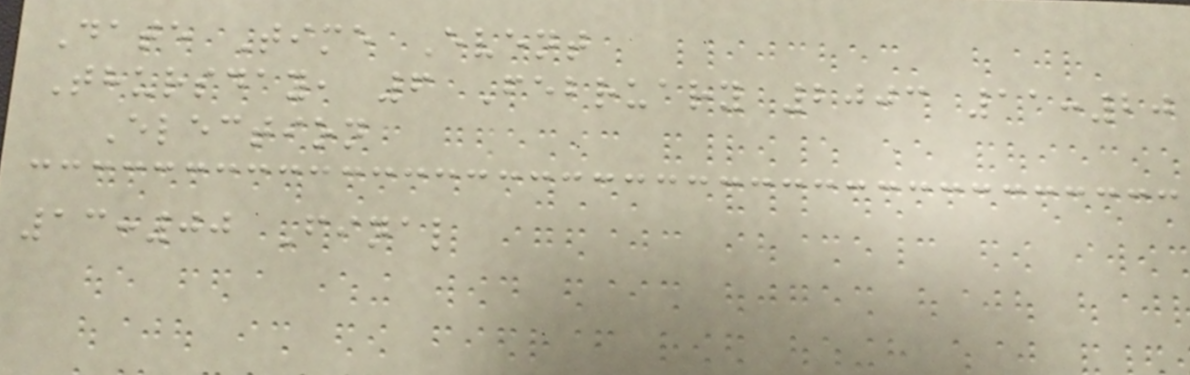Date Time Event
Thursday, 6 February 2003 11:20
Election
13:00 Final
